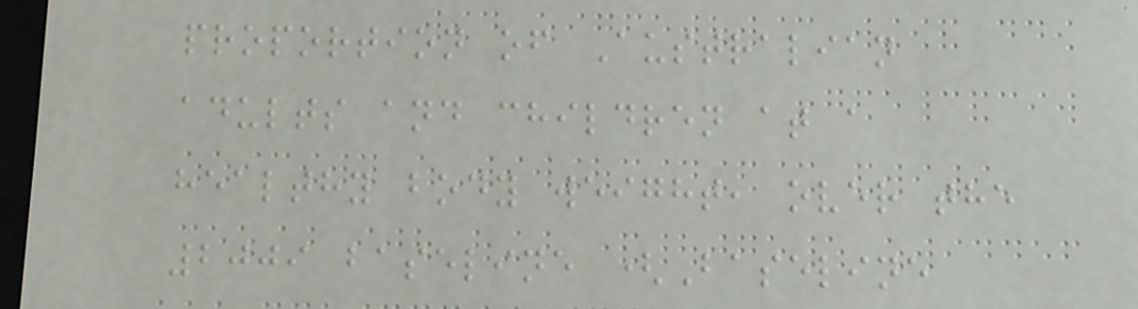proportion of Australian
adults and children at a
healthy body weight, over the
2009 baseline (Baseline
